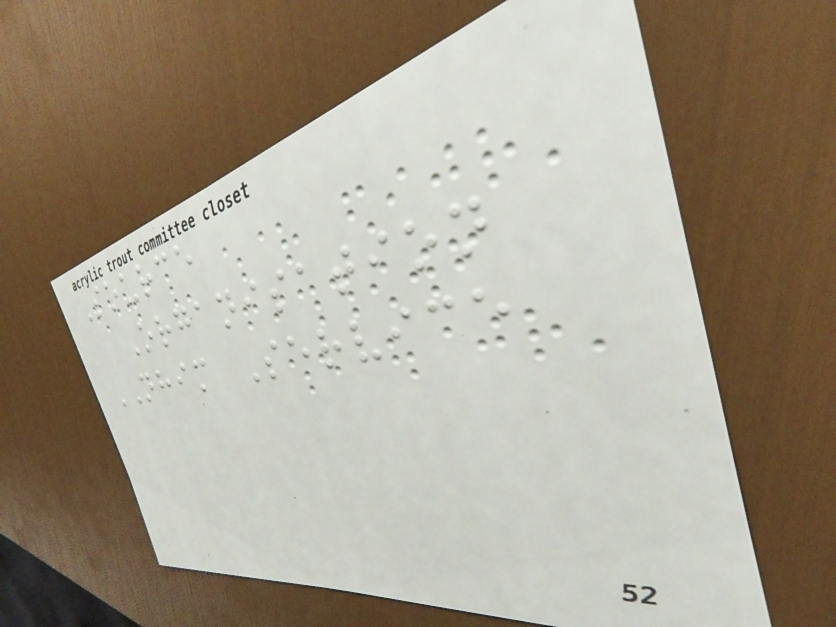Source
Organisation
NHIM Service
